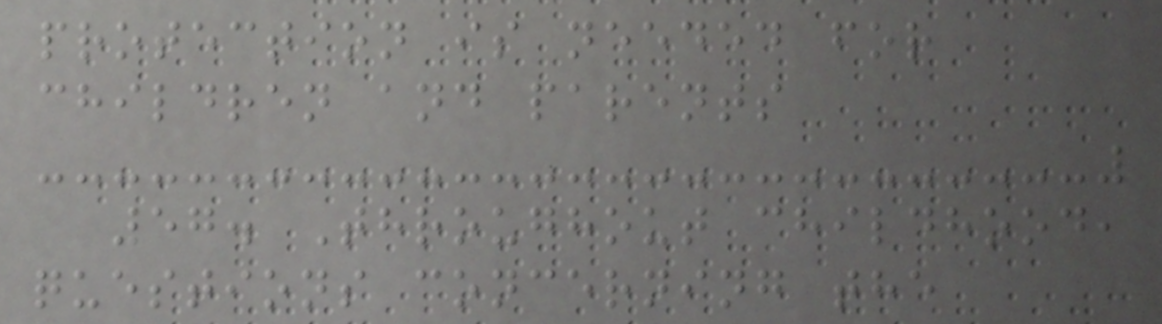protection is needed for
children and parents
57. Throughout childhood,
questions concerning the
